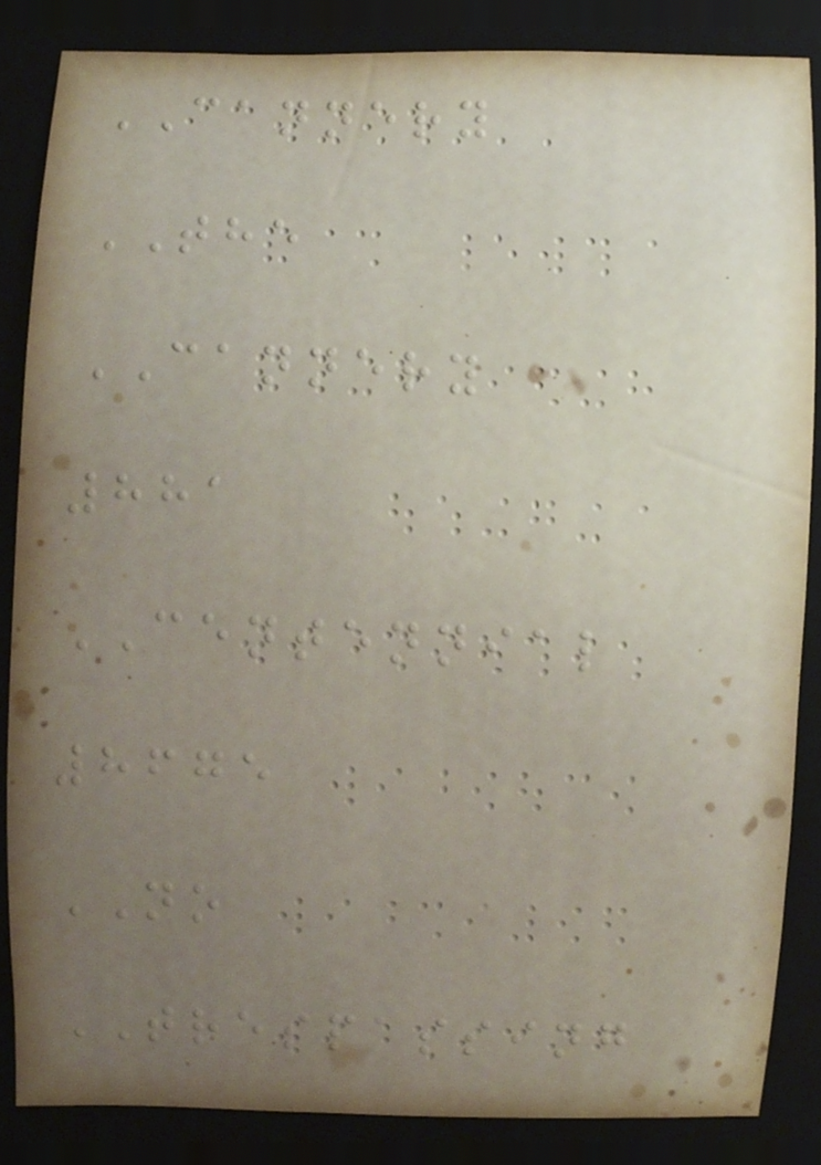CANNERY
THE
CANNERY
881
CENTENNIAL
8675
NO
TRESPASSING
